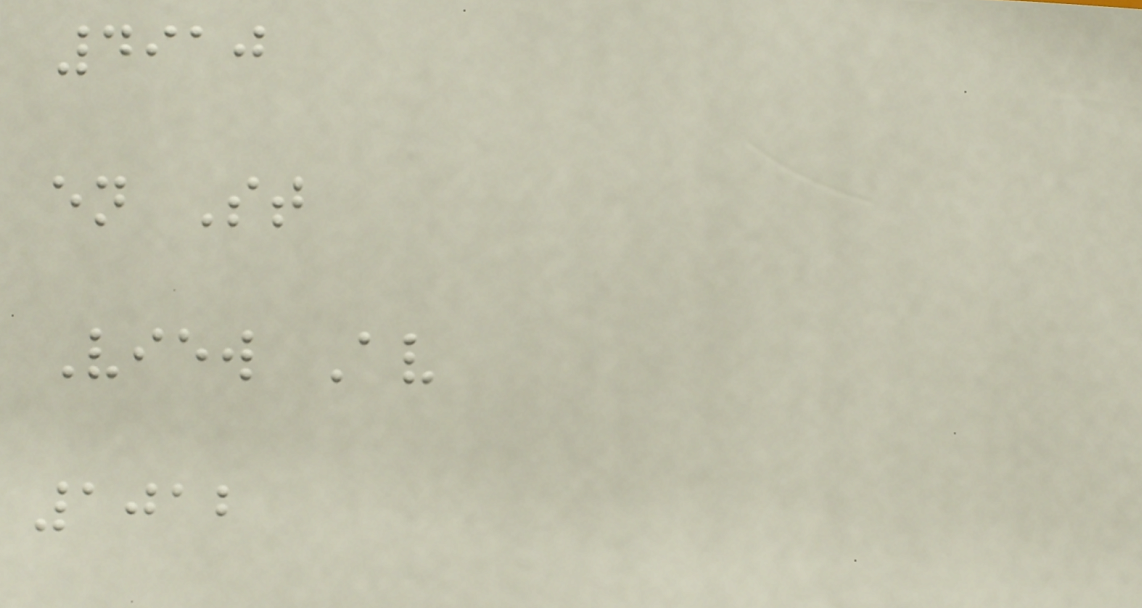4910
en St
View Av
1012
